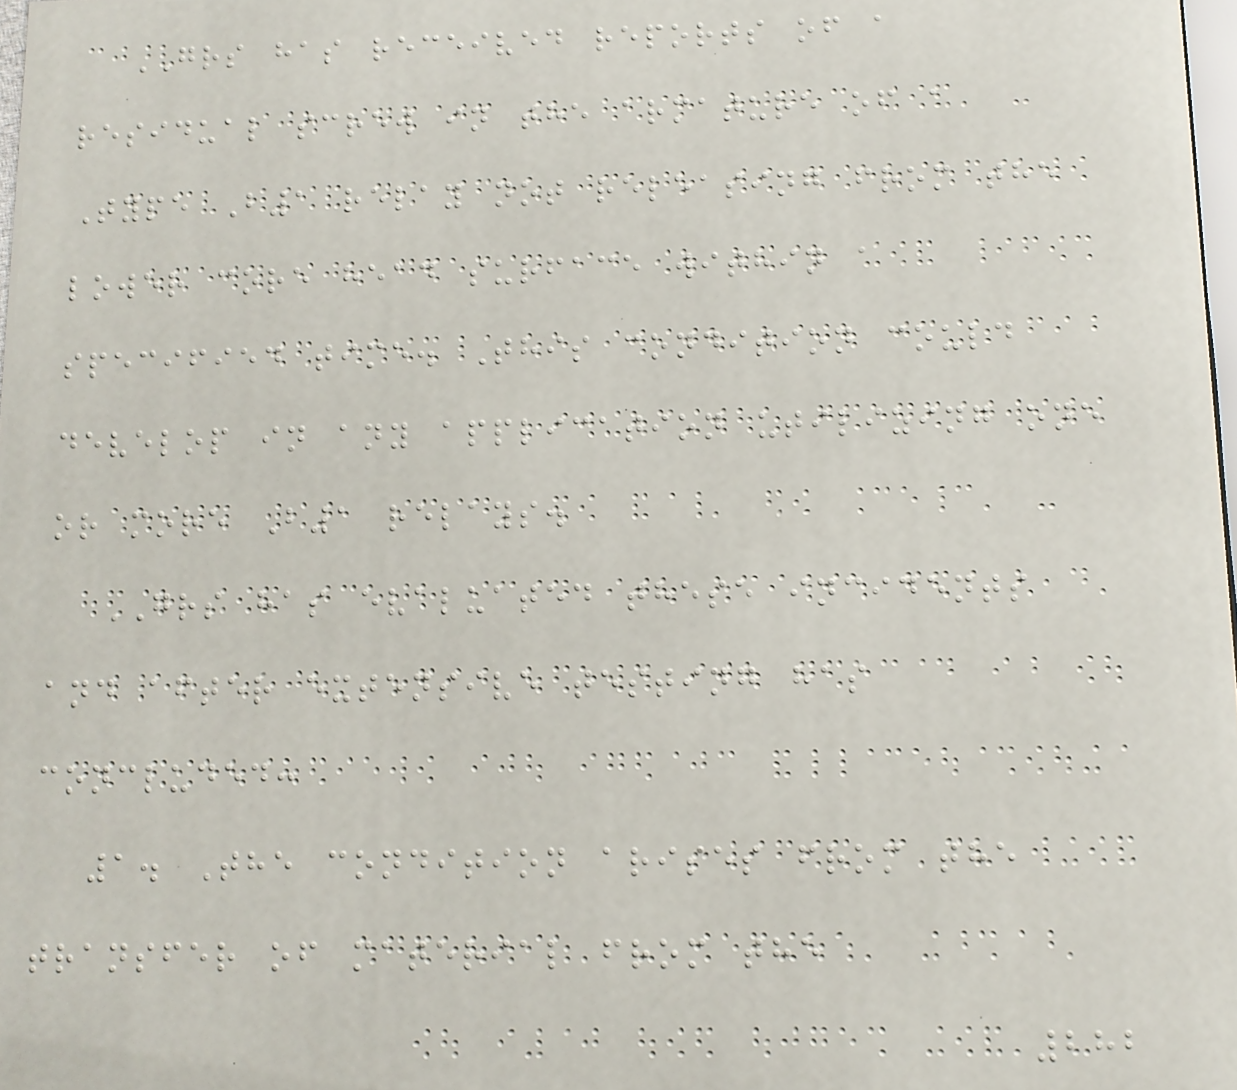GRS has received reports of a
residual screw in the armature of a
Type B1 relay not releasing from the
lower core head surface within a
specified time. This condition could
develop in any application utilizing one
or more B1 relays.
GRS has evaluated these incidents
and after extensive testing has
concluded:
1. The condition arises from the
transfer of material from the
282
